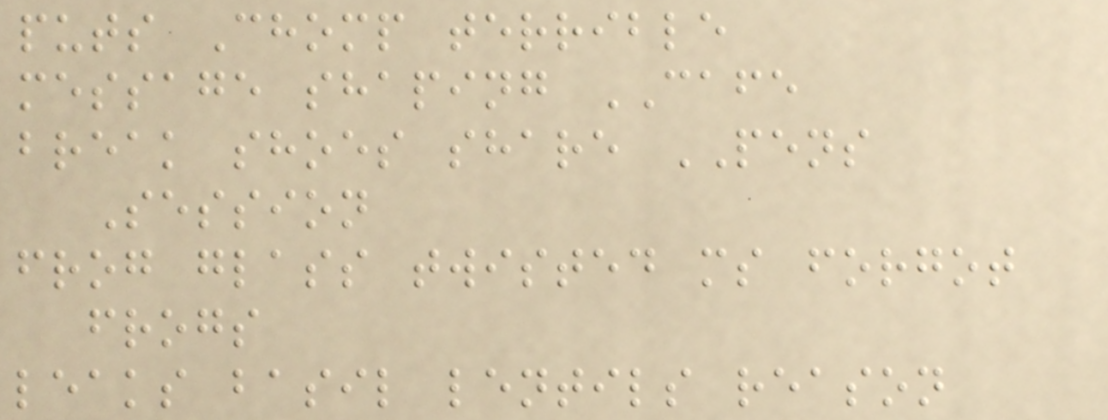puts Chomp terrible
message shaping CAFE
break shoes share PENS
Session
frog glass twisted ms forgot
frogs
leaks basil lentils reason
